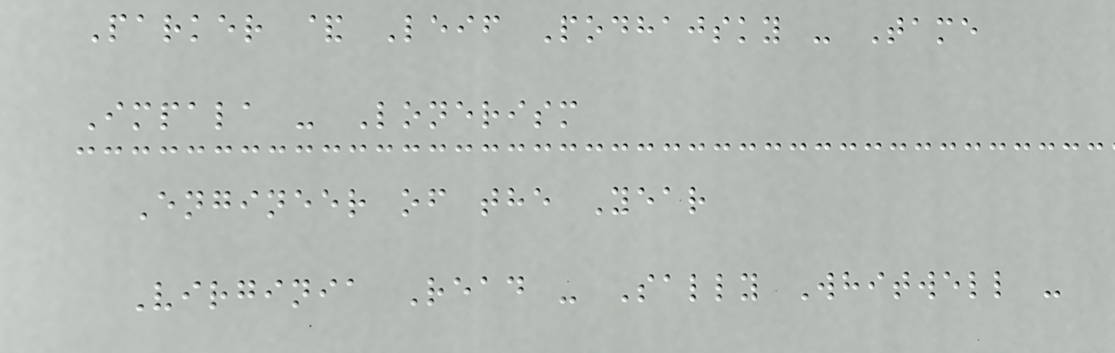Parker & Leif Podhajsky - Tame
Impala - Lonerism
Engineer of the Year
Virginia Read - Sally Whitwell -
